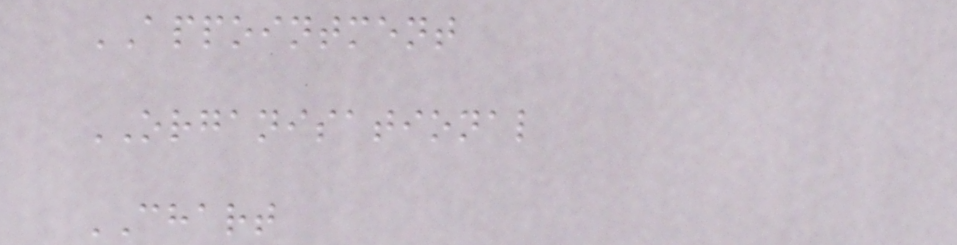APPOINTMENT
ORGANISATIONAL
CHART
